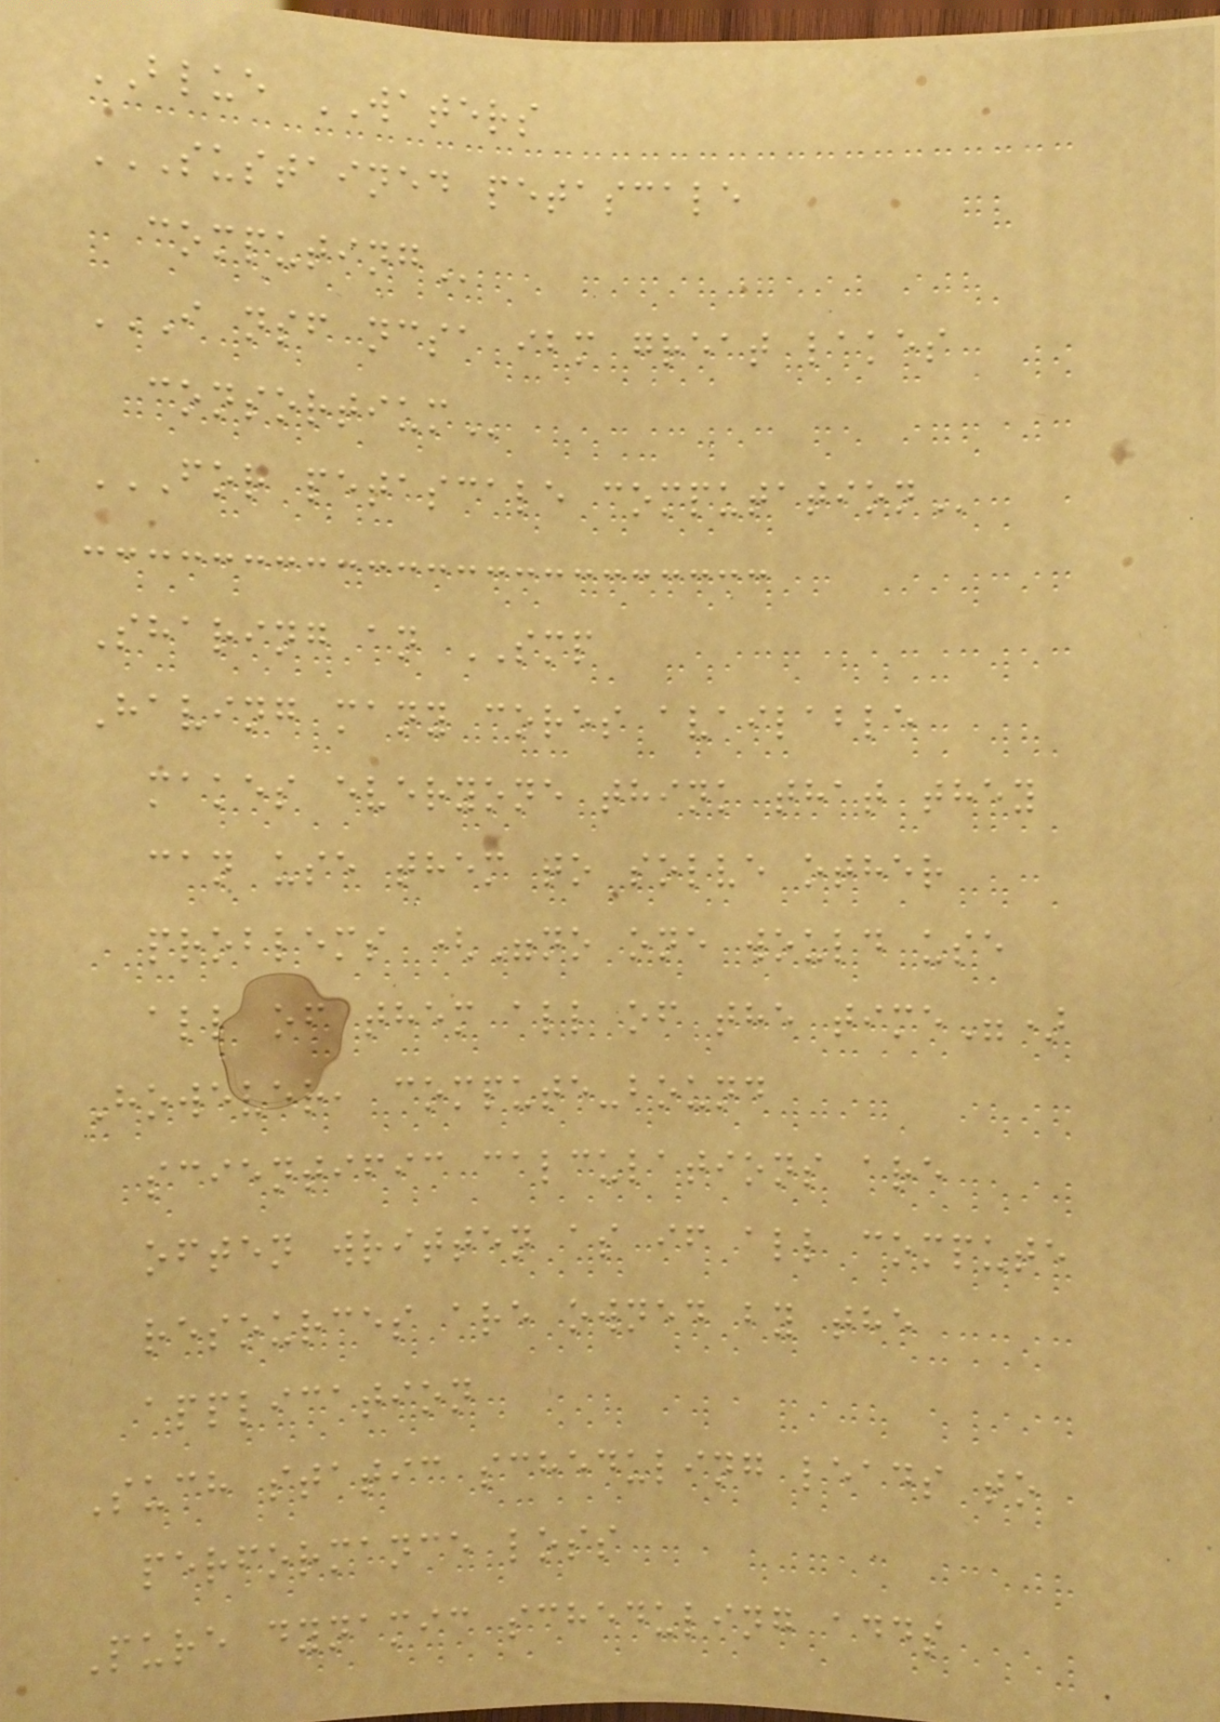BLUE WATERS
SUSTAINED PETASCALE
COMPUTING
I NSF NCSA IBM GREAT LAKES
CONSORTIUM
FOR PETASCALE COMPUTATION
Sharing an SMP
Having many cores available
makes everyone think that they
can use them to solve other
problems ("no one would use
all of them all of the time")
However, compute-bound
scientific calculations are
often written as if all compute
resources are owned by the
application
Such static scheduling leads to
performance loss
Pure dynamic scheduling adds
